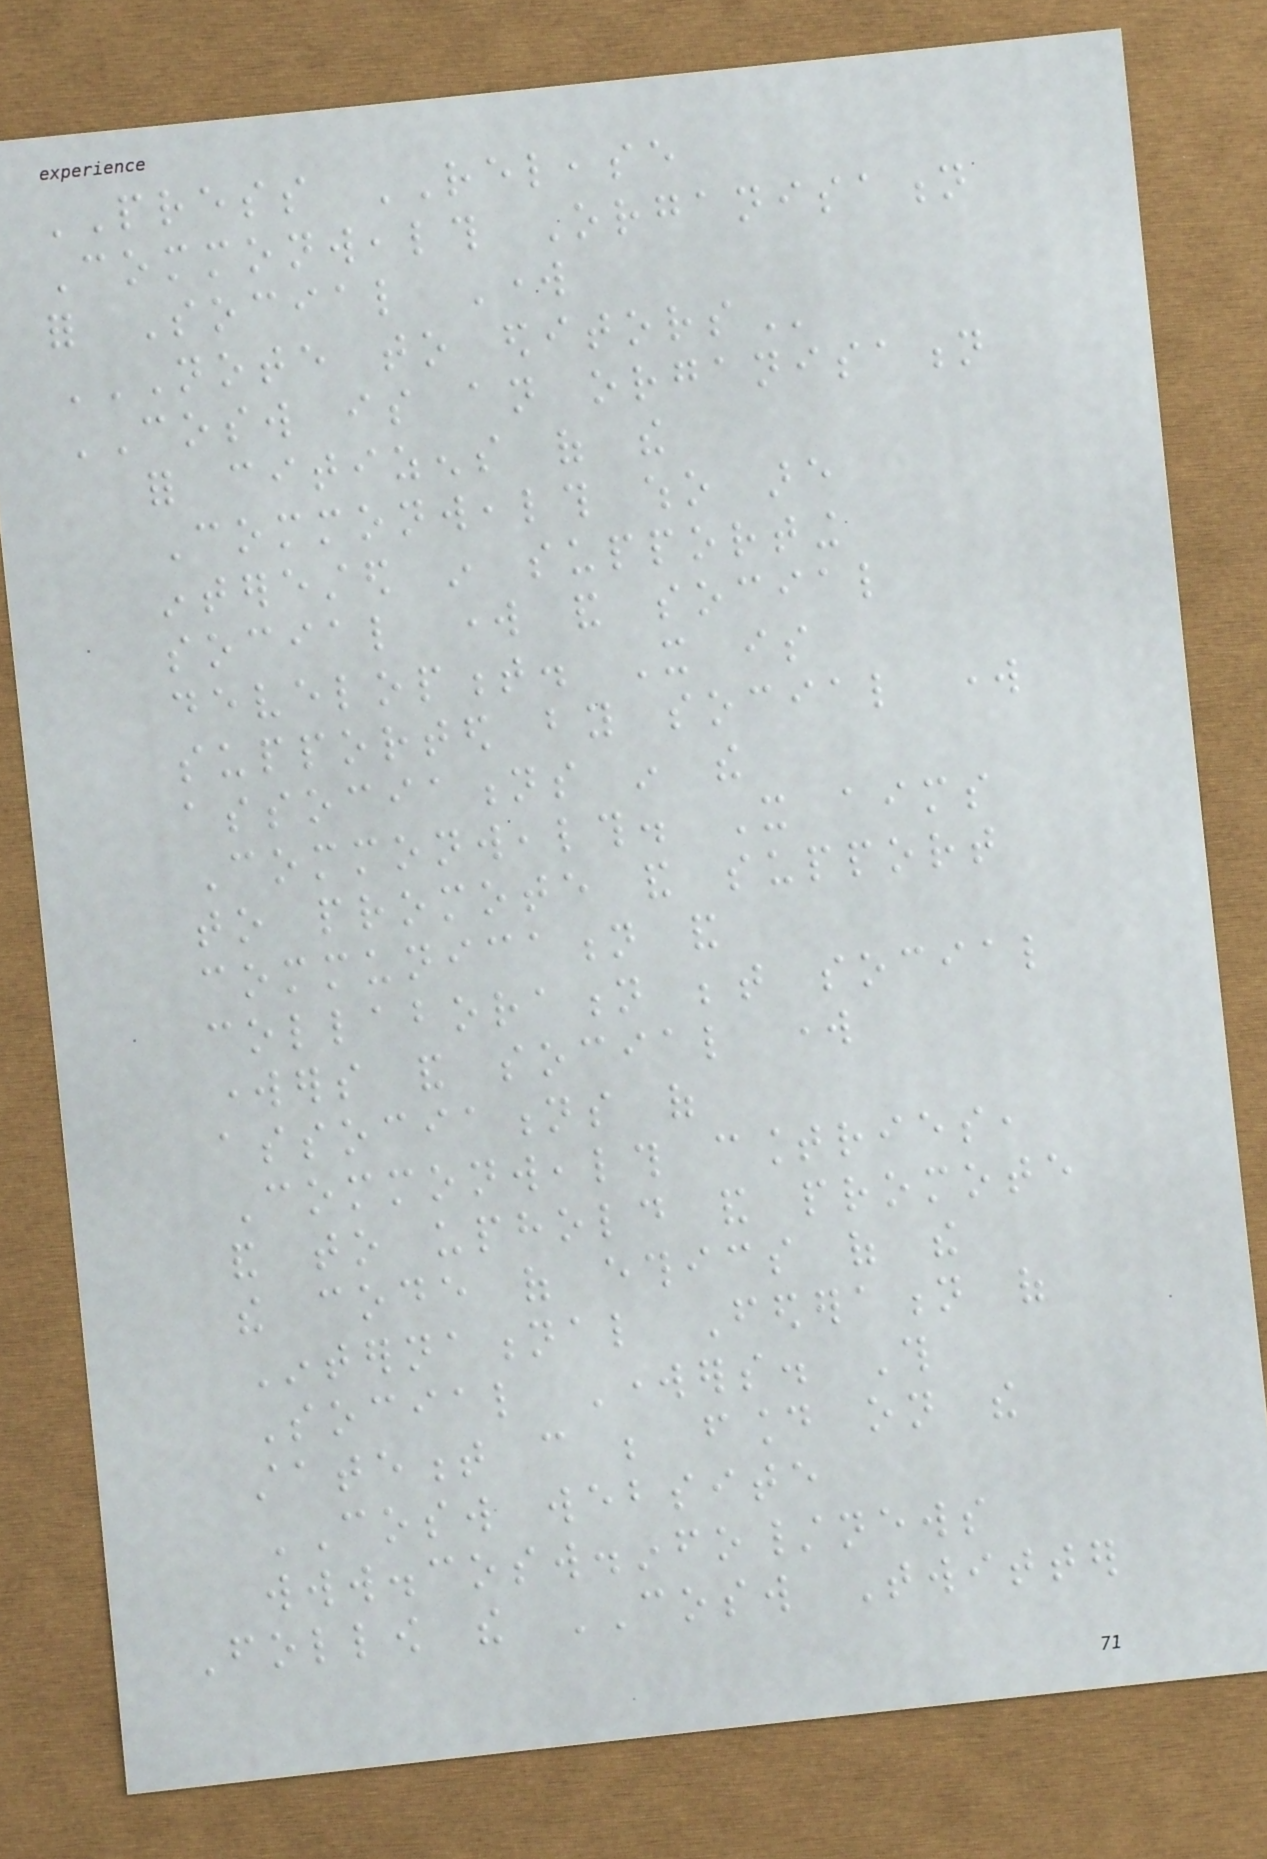PRESS RELEASE
Commonwealth Organisation
for Social Work
NOTE TO EDITORS
COSW is an organisation
for citizens of the
Commonwealth who are
interested in supporting
social work and social
development. It is
supported by social work
associations in the
Commonwealth. It aims
to promote and support
communication and
collaboration between social
workers and social work
associations of
Commonwealth countries,
and to uphold and promote
the code of ethics of the
International Federation of
Social Workers. This
statement can be found on the
COSW website
www.cosw.info/news
Follow the COSW Twitter
